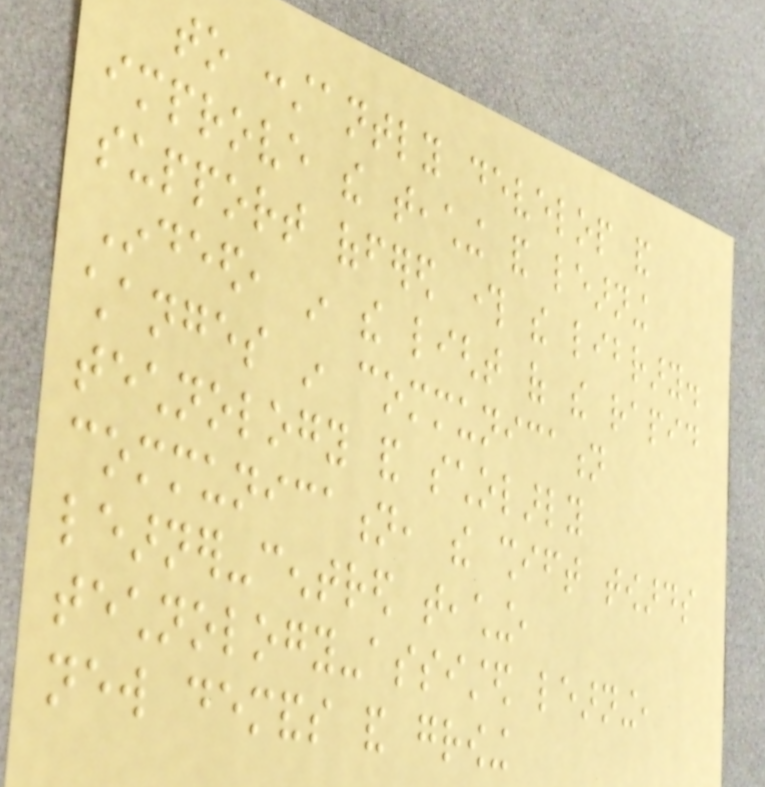to constantly develop and
improve the teaching and learning
support offered through the library.
Indeed, in the light of the rapid
changes in communication
technology and scholarly
communication, the shift towards
learner-centred teaching,
technology-assisted learning,
new demands and growing
